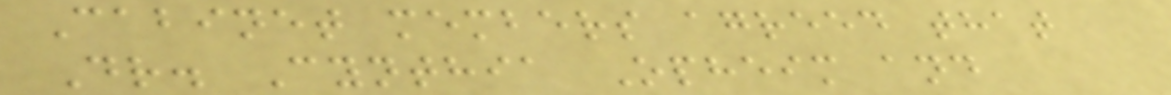Cabinet members agreed that
Dr. Cynthia Opheim and
